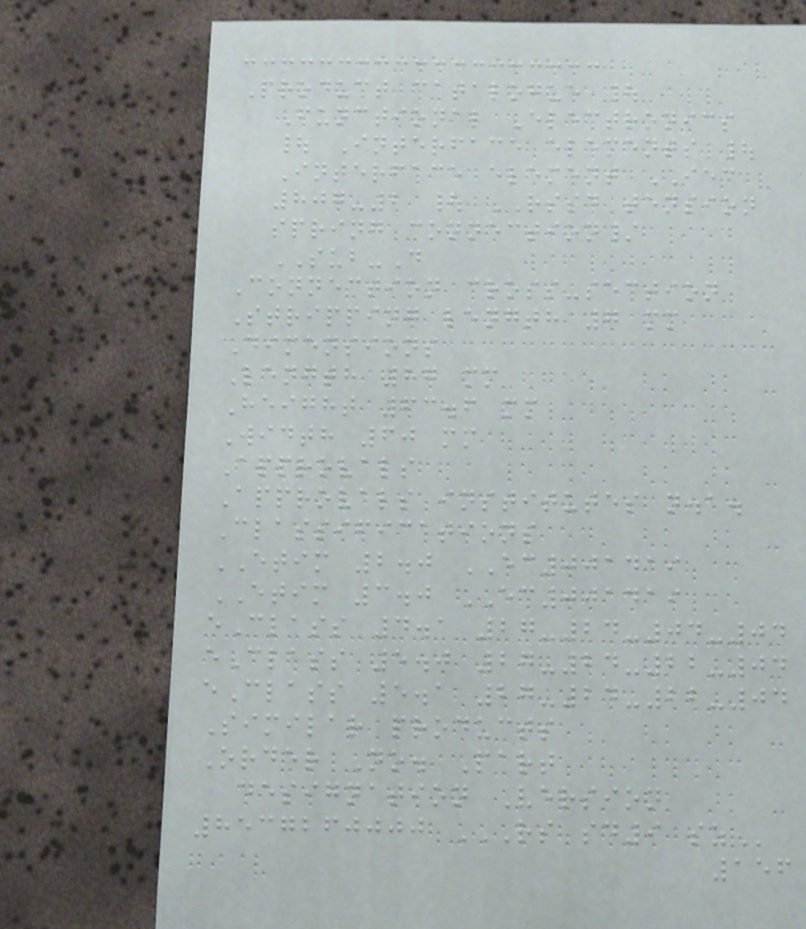Product catalogue |
Functional Electronics
| Interface elements |
Interface element IEC
807-2 | RSSD tension
spring connection/
SUB-D
Connection cross-section
Stripping length 7 mm
Dimensions
Length 87 mm
Height 63.6 mm
Width 60 mm
Approvals
Approvals institutes n.a.
Classifications
ETIM 2.0 EC001419
ETIM 3.0 EC001419
eClass 4.1 27-24-04-04
eClass 5.0 27-24-22-04
eClass 5.1 27-24-22-04
Similar products
Order No. Part
designation Version
8537260000 RS SD9 SZ
156
